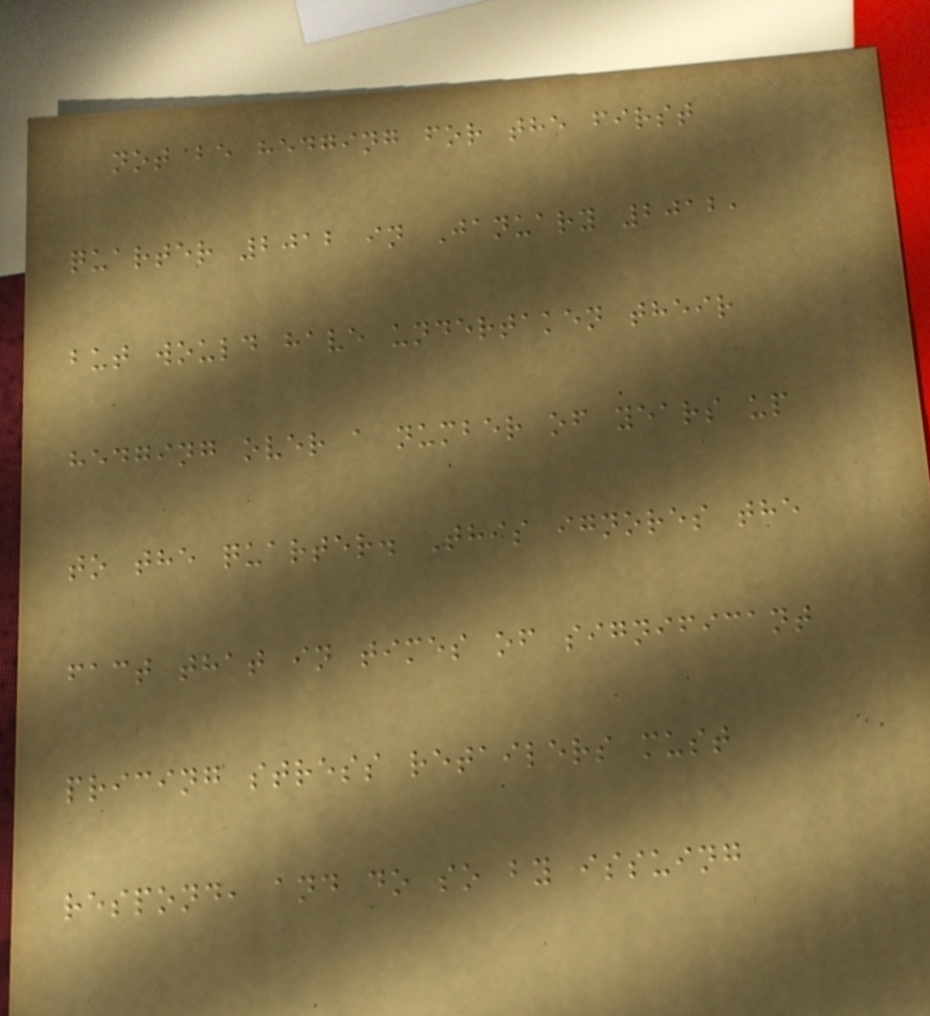not be hedging for the first
quarter 2012 in January 2012,
but would have undertaken their
hedging over a number of years up
to the quarter. This ignores the
fact that in times of significant
pricing stress retailers must
respond, and do so by issuing
